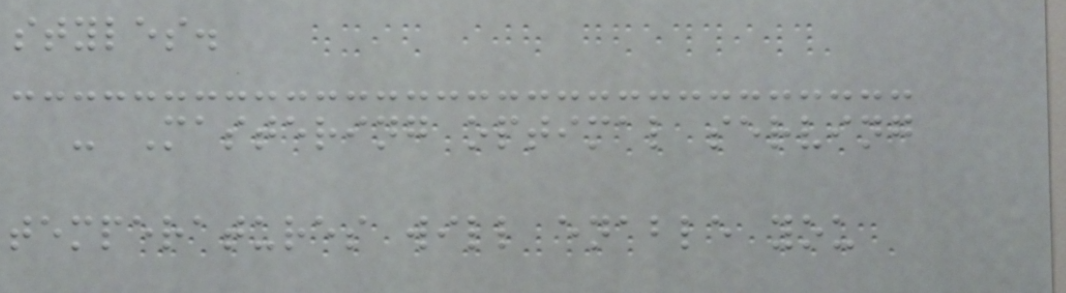styles.
- Mastering optimal serving
temperatures will enable you
